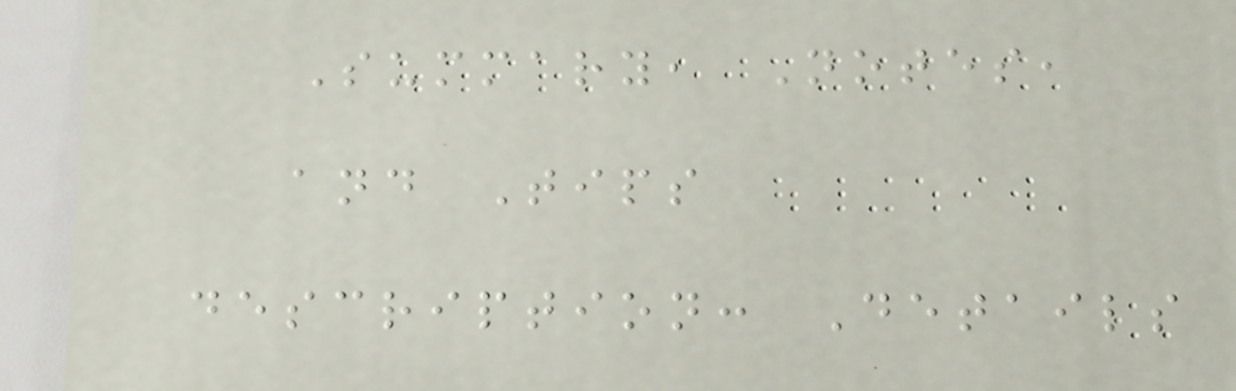Summary, Notes,
and Tips
description: Details
